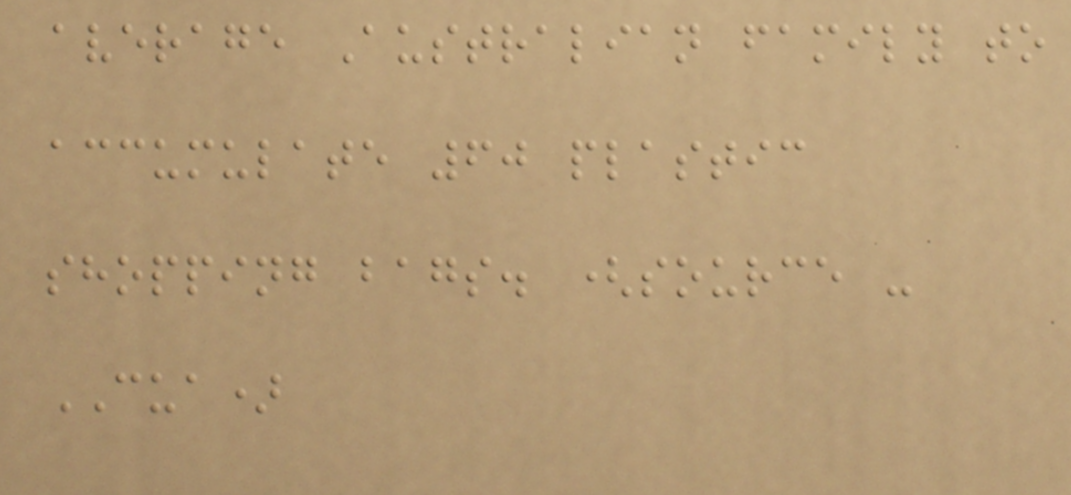average Australian family to
accumulate 60 plastic
shopping bags. (source -
CUA)
